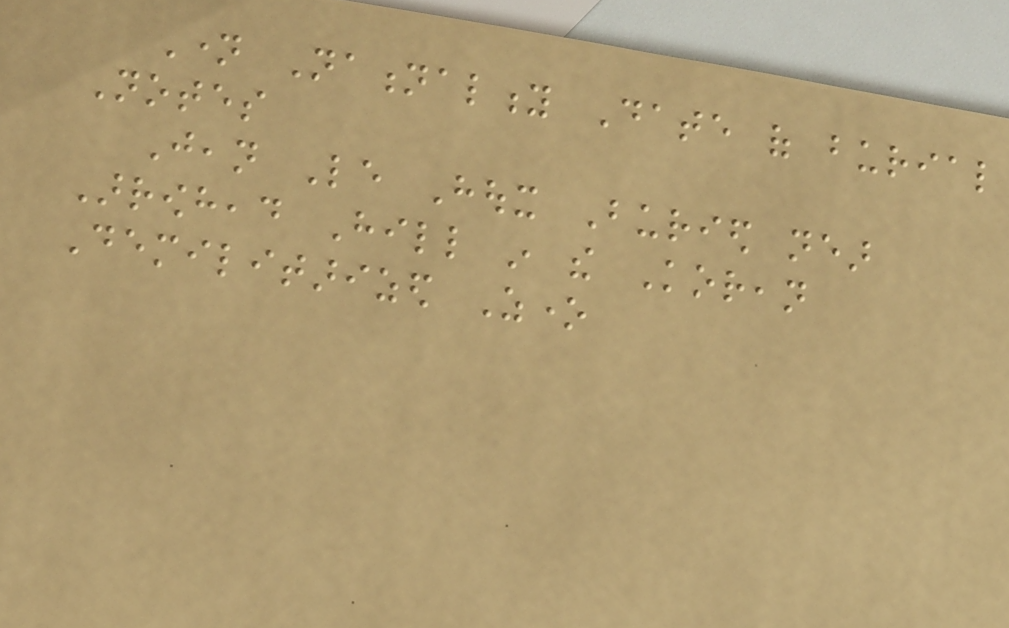Name Nationality Date of burial
Notes
Jean Le Houx Buried near
Arrowhead Hill in the Korean
Demilitarized Zone
